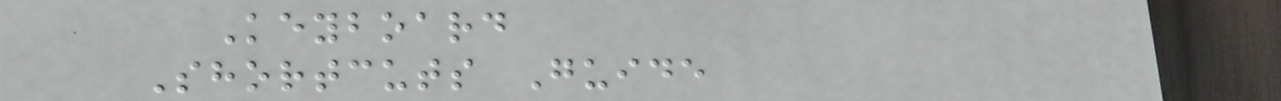Keyboard
Shortcuts Guide
